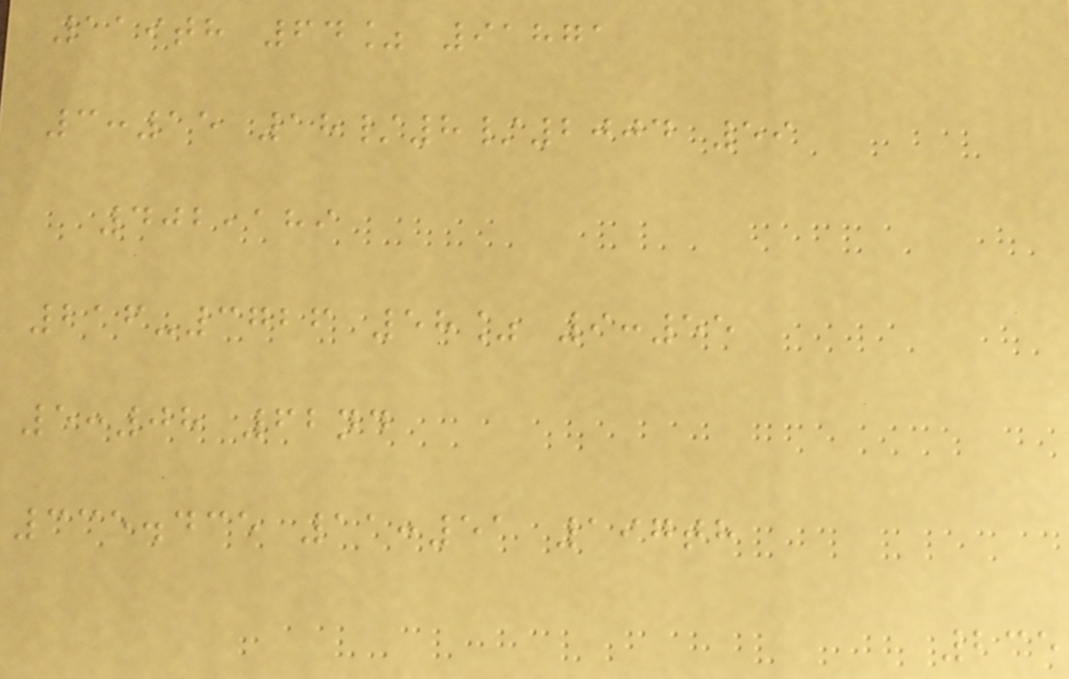119th 64% 91871
3:15 18/8/2004 59
402,189
216-3726 58% 9:55
5:08 62nd
335.435 11:51 197th
235
